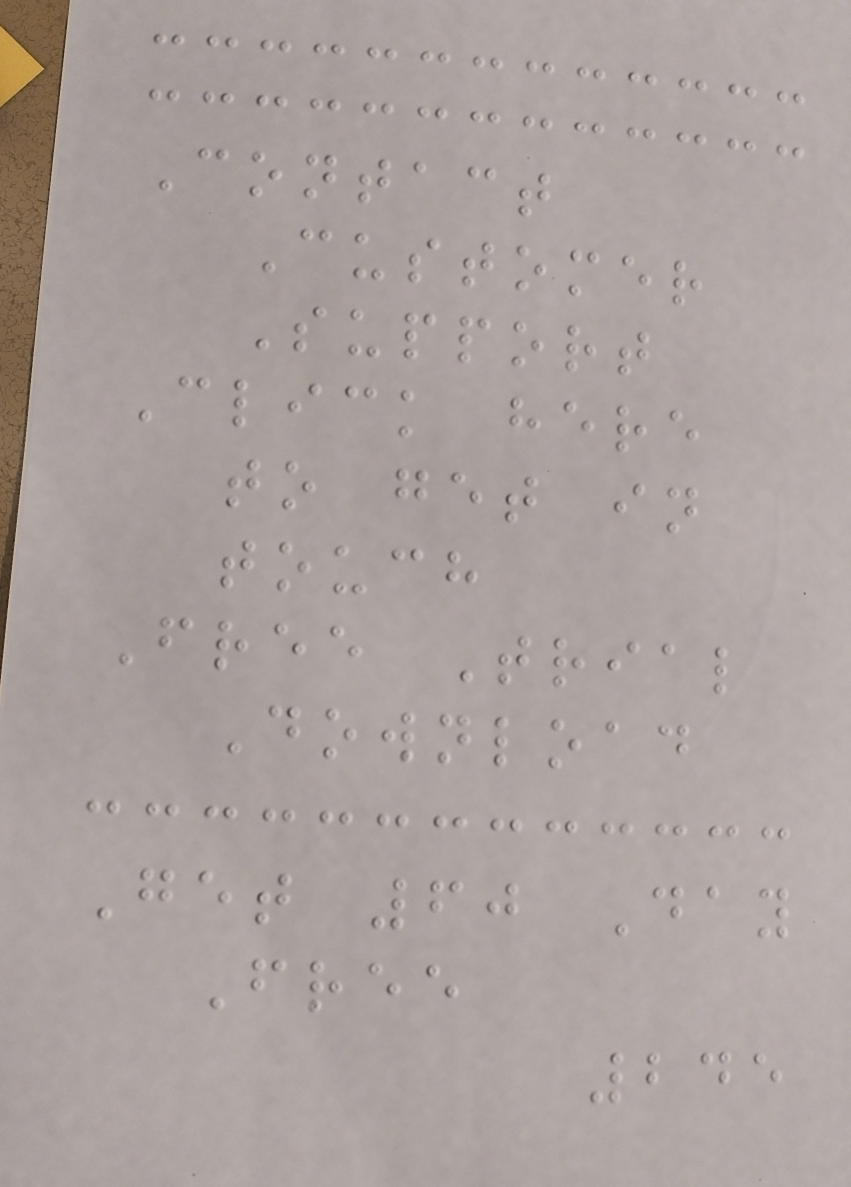Contact
Customer
Support
Click here
to get in
touch
Free Trial
Download
Get 60 Day
Free
245
